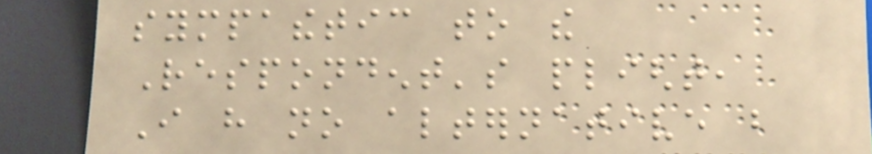sympathetic to the
Respondent's plight,
I have no alternative but
